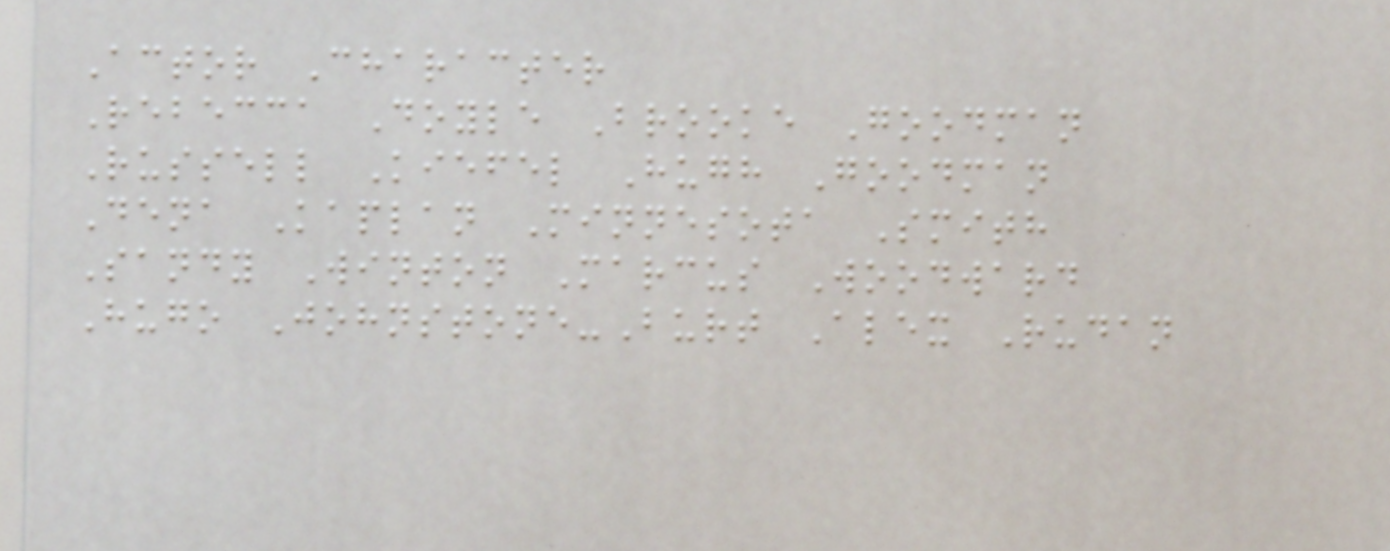Actor Character
Rebecca Doyle Brooke Goodman
Russell Kiefel Hugh Goodman
Dena Kaplan Minnesota Smith
Sandy Winton Marcus Woodward
Hugo Johnstone-Burt Alex Rudan
